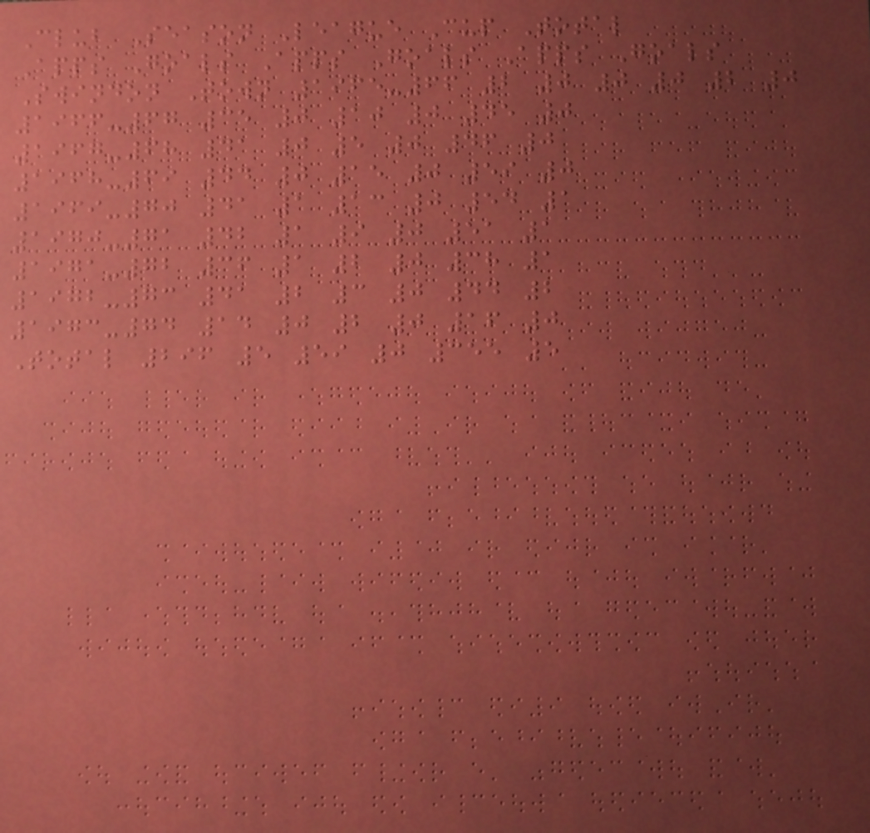Club Season League Cup Total
Apps Goals Apps Goals Apps Goals
Swindon Town 1965-66 2 0 0 0 2 0
1966-67 35 0 10 0 45 0
1967-68 41 0 5 0 46 0
1968-69 44 0 15 0 59 0
1969-70 41 1 13 0 54 1
1970-71 42 1 9 0 51 1
1971-72 36 1 2 0 38 1
1972-73 41 2 3 0 44 2
1973-74 14 0 2 0 16 0
Total 296 5 59 0 355 5
